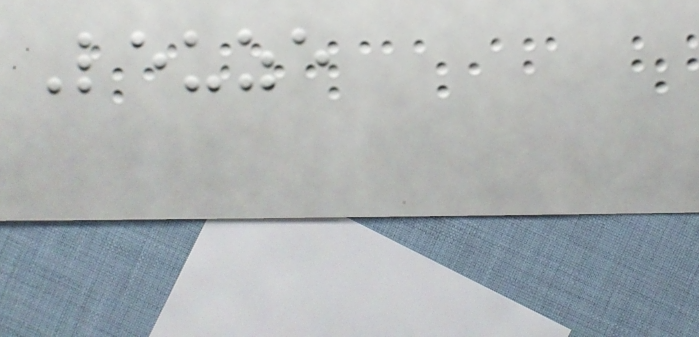Leuze
